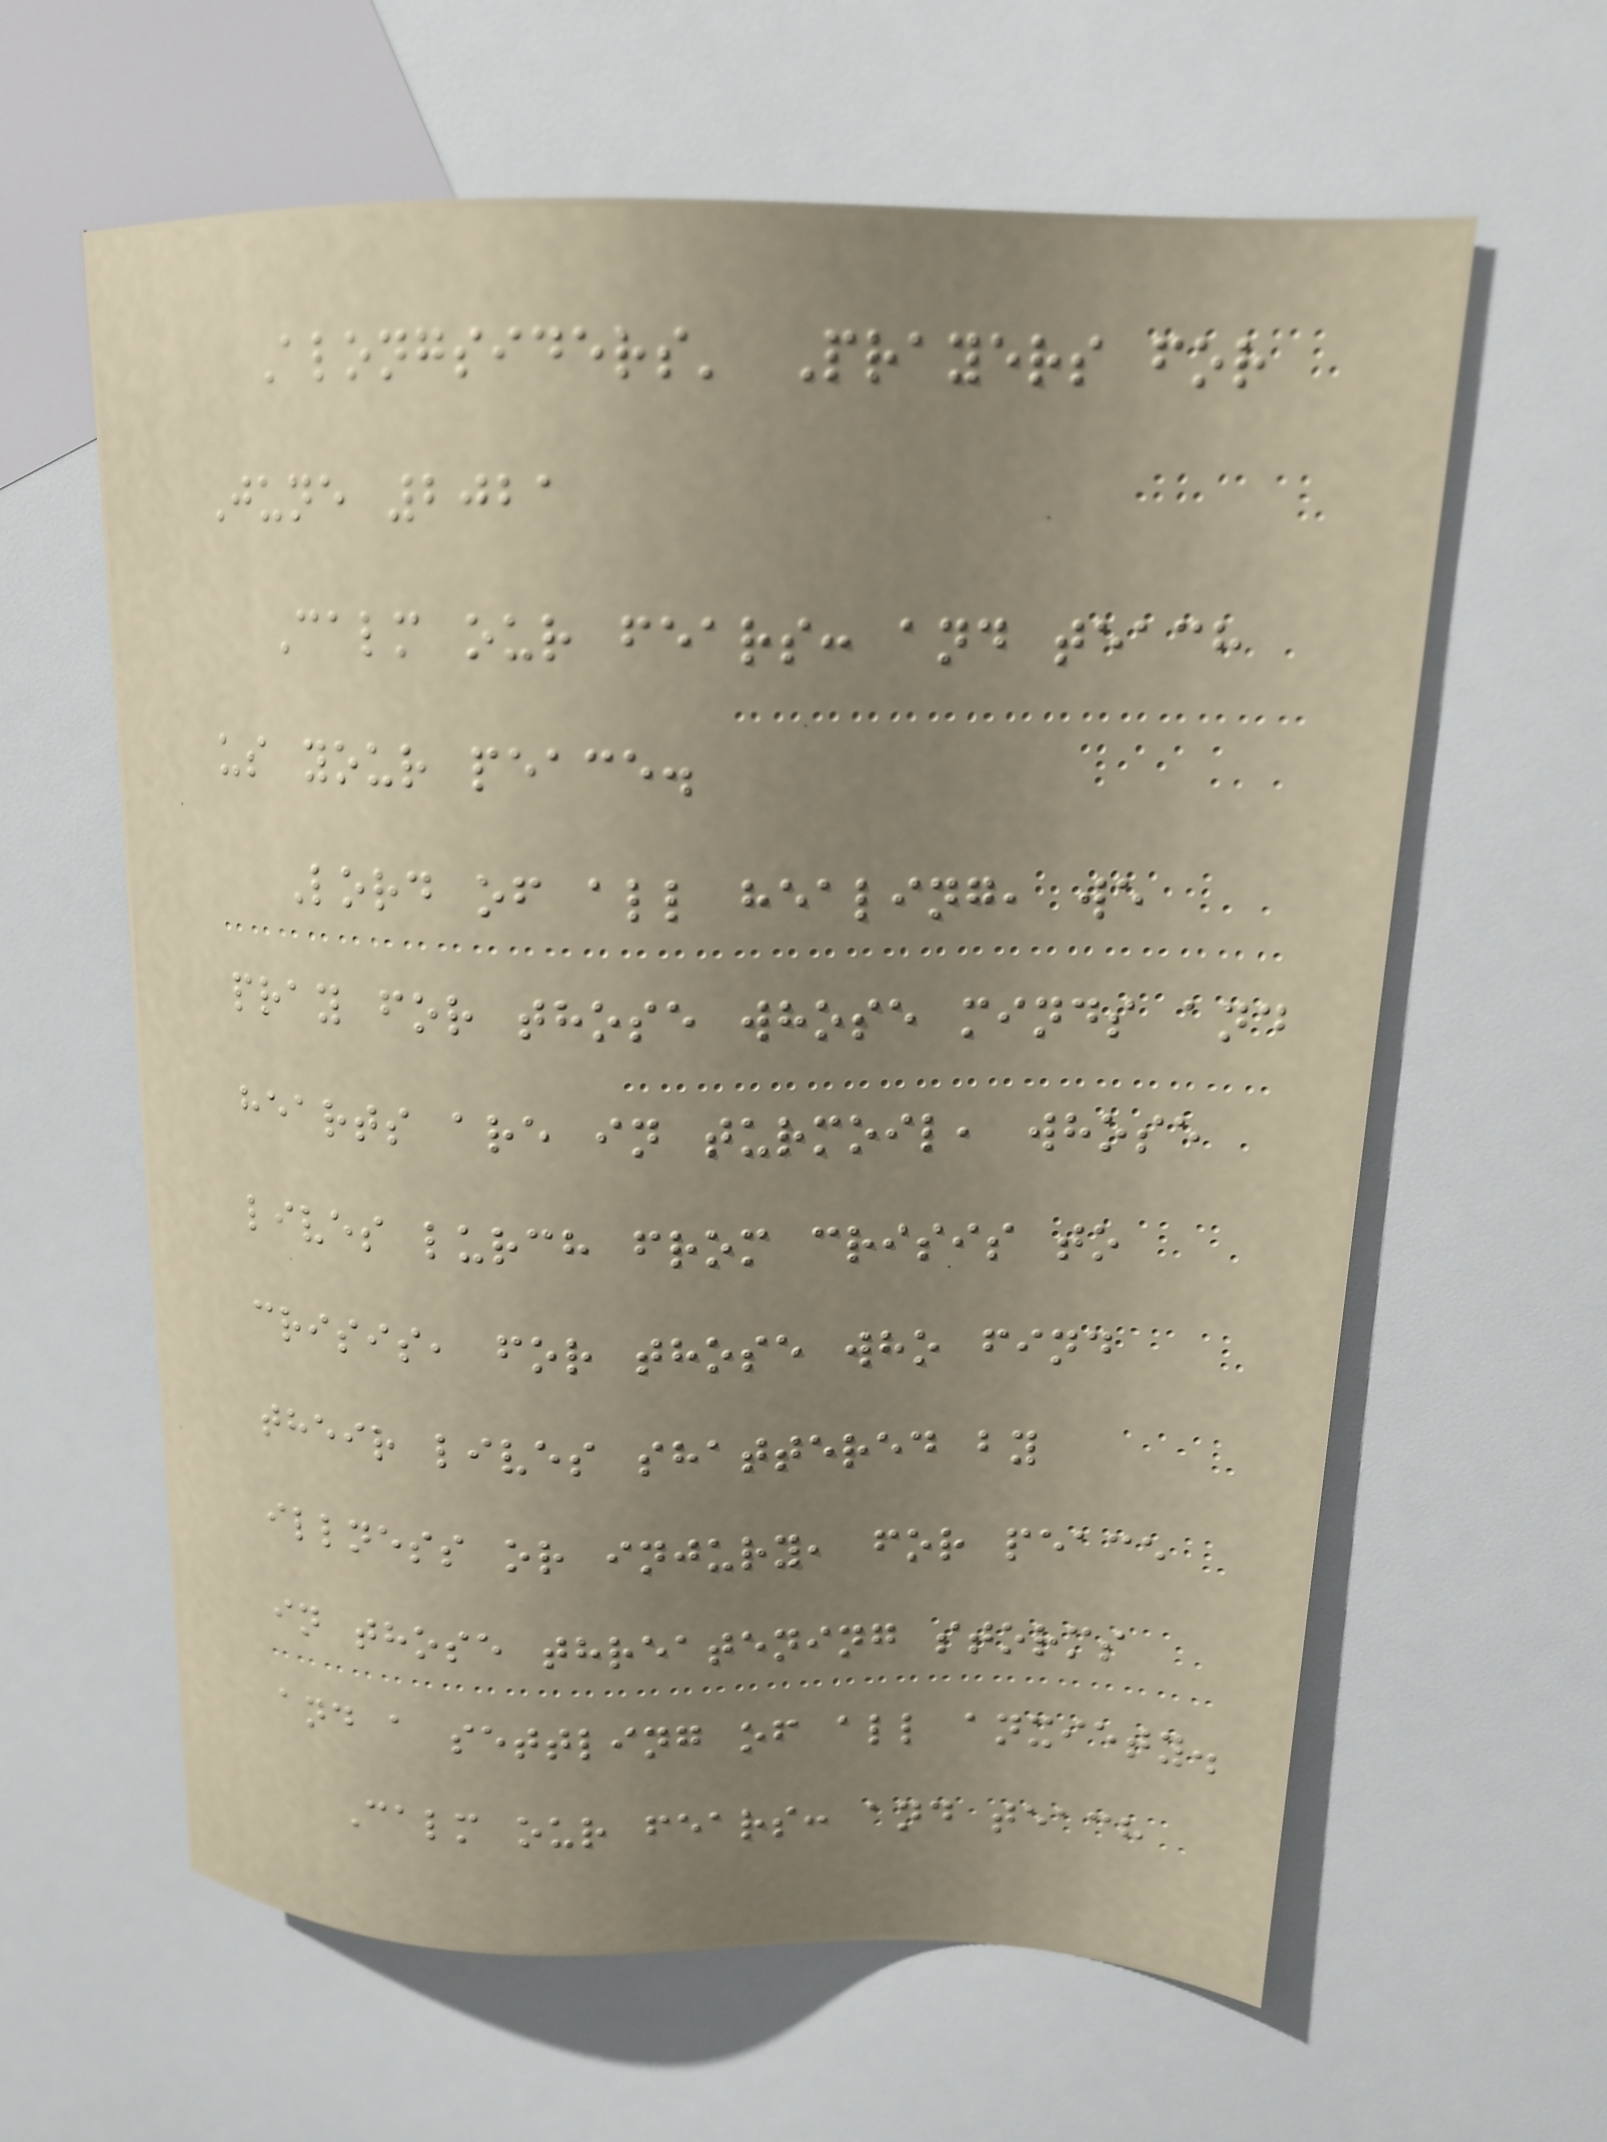Alongsiders' Prayers for
June 2021
Calm our fears: and teach
us your peace.
Lord of all healing, we
pray for those whose minds and
hearts are in turmoil, whose
lives lurch from crisis to
crisis, for those who find
their lives shattered by
illness or injury, for peace
in those threatening storms
and a settling of all anxiety.
Calm our fears: and teach
